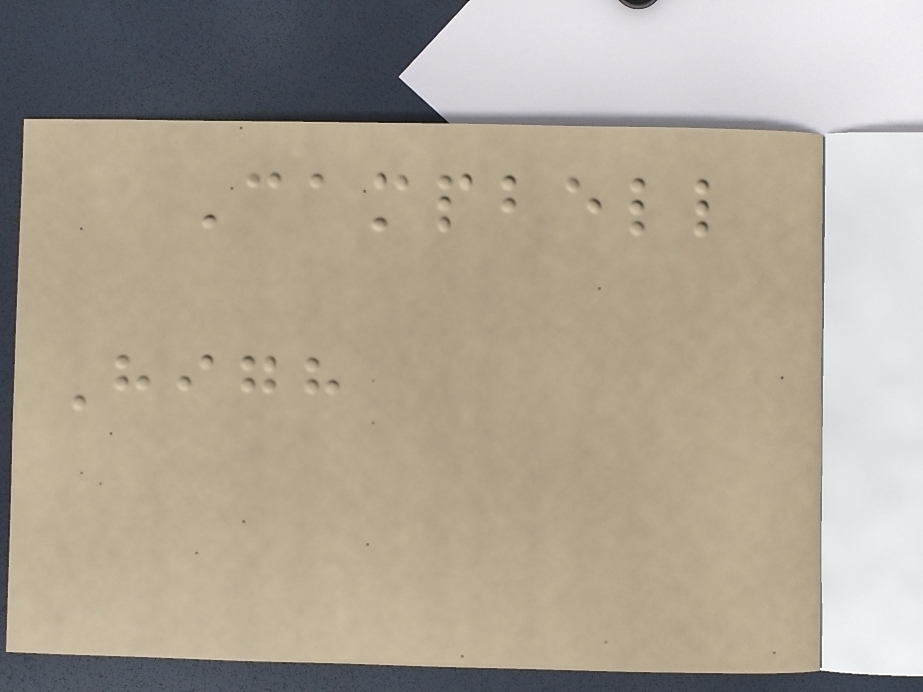Campbell
High
